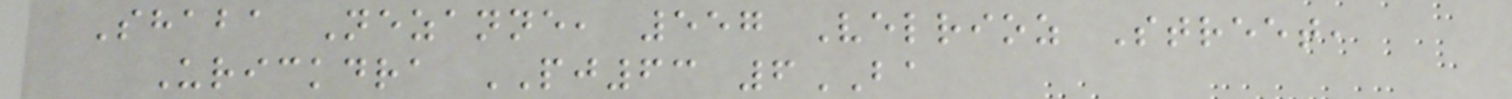Shaba Nezanne, 557 Velrioz Street,
Urickdra PJ63 6BA
